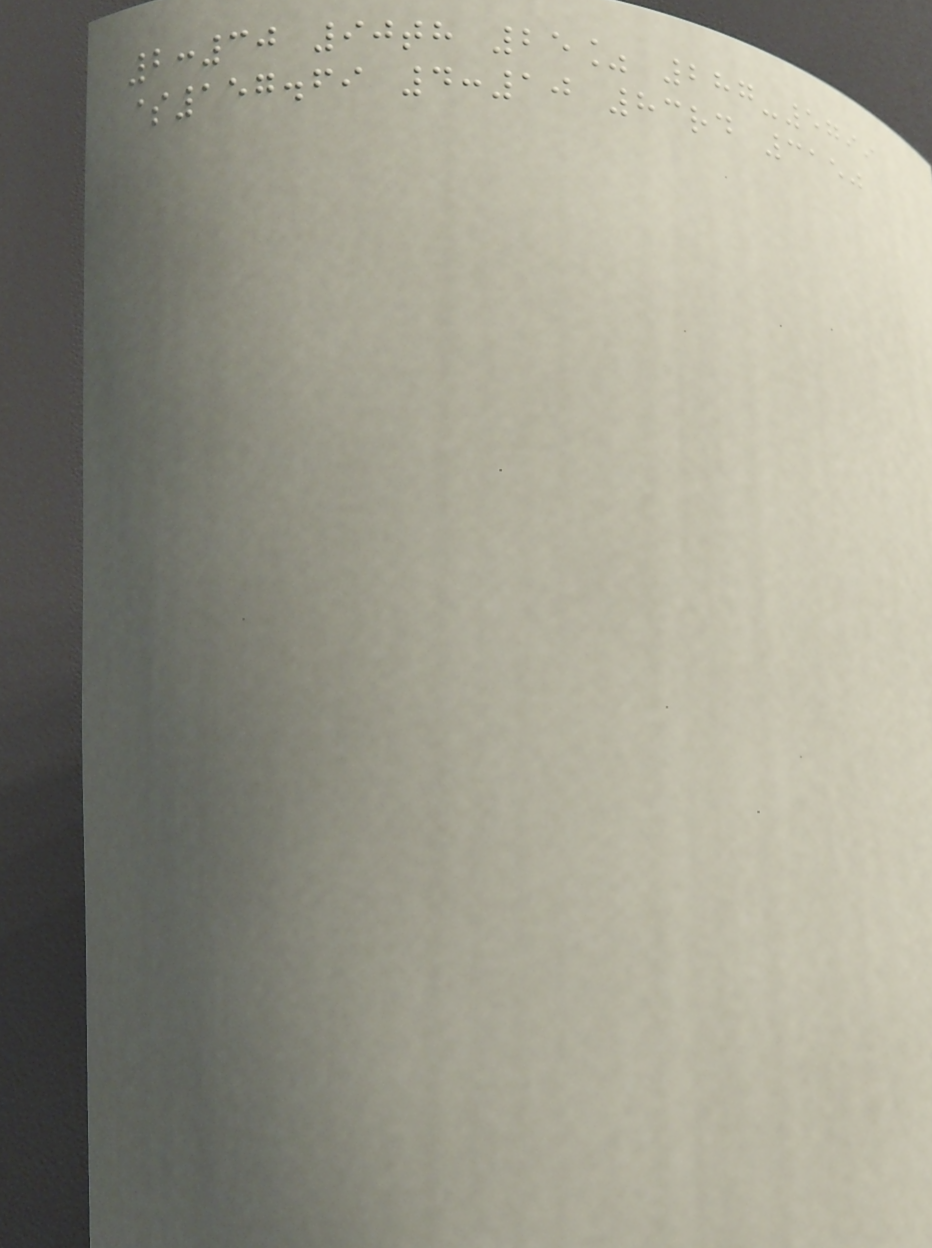2:30 90th 25% 287-5799
$157.69 4:10 83rd 3150
